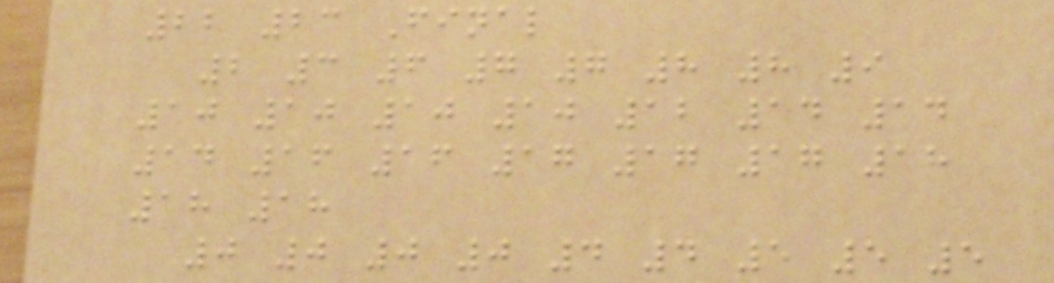22 23 Final
2 3 6 7 7 8 8 9
10 10 10 10 12 14 14
14 16 16 17 17 17 18
18 18
0 0 0 0 4 4 5 5 5
